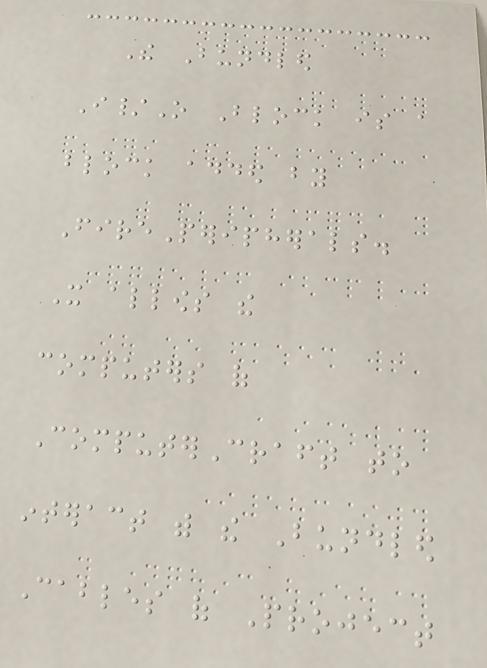The Bundled
I/O Block is a
block added by
FirePeripherals.
It allows the
computers of
ComputerCraft to
interact with the Bundled
Cables of Project
